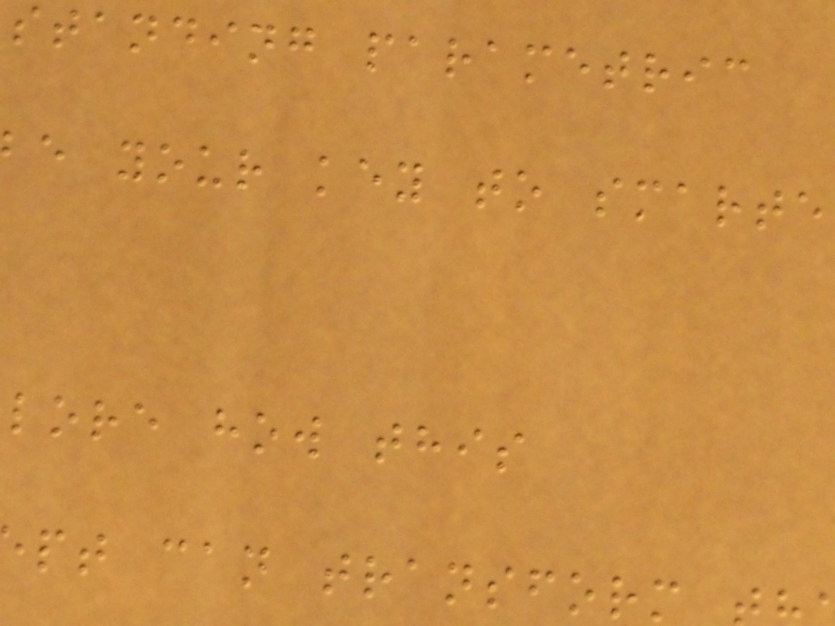standing parametric
e your key to smarte
lore how this
pt can transform
